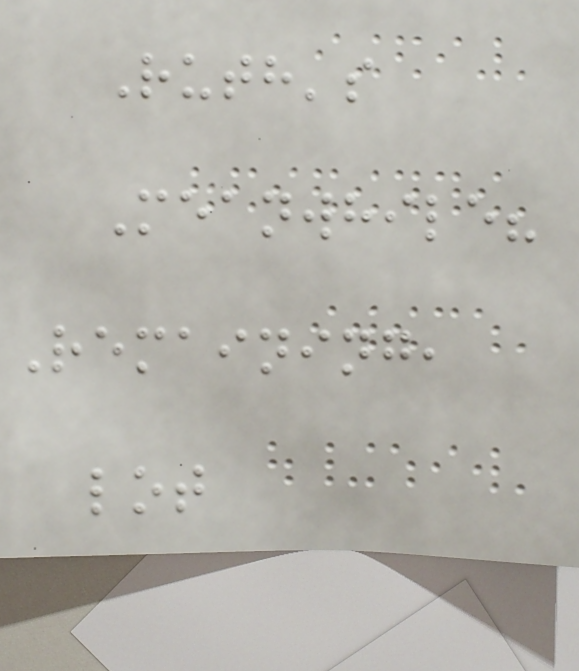Ruth's
Meanwhile?
Remaining,
lot
